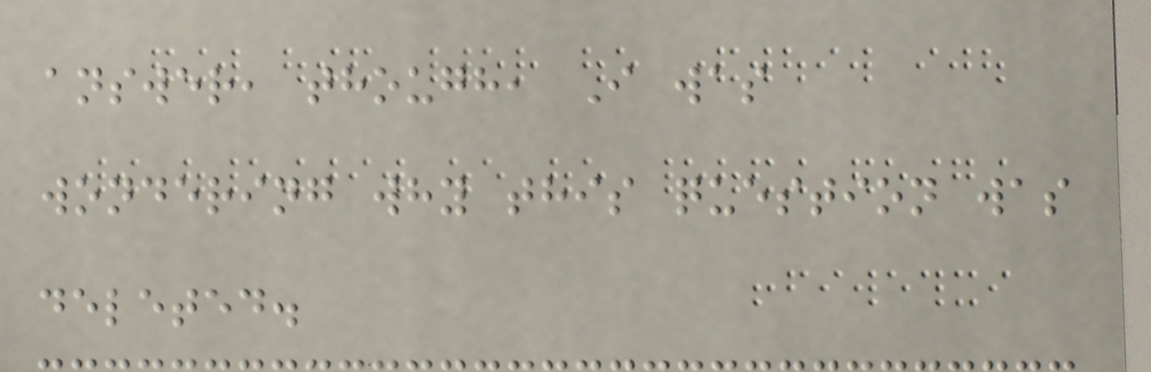answer, though, I was
wondering why this question was
deleted.
